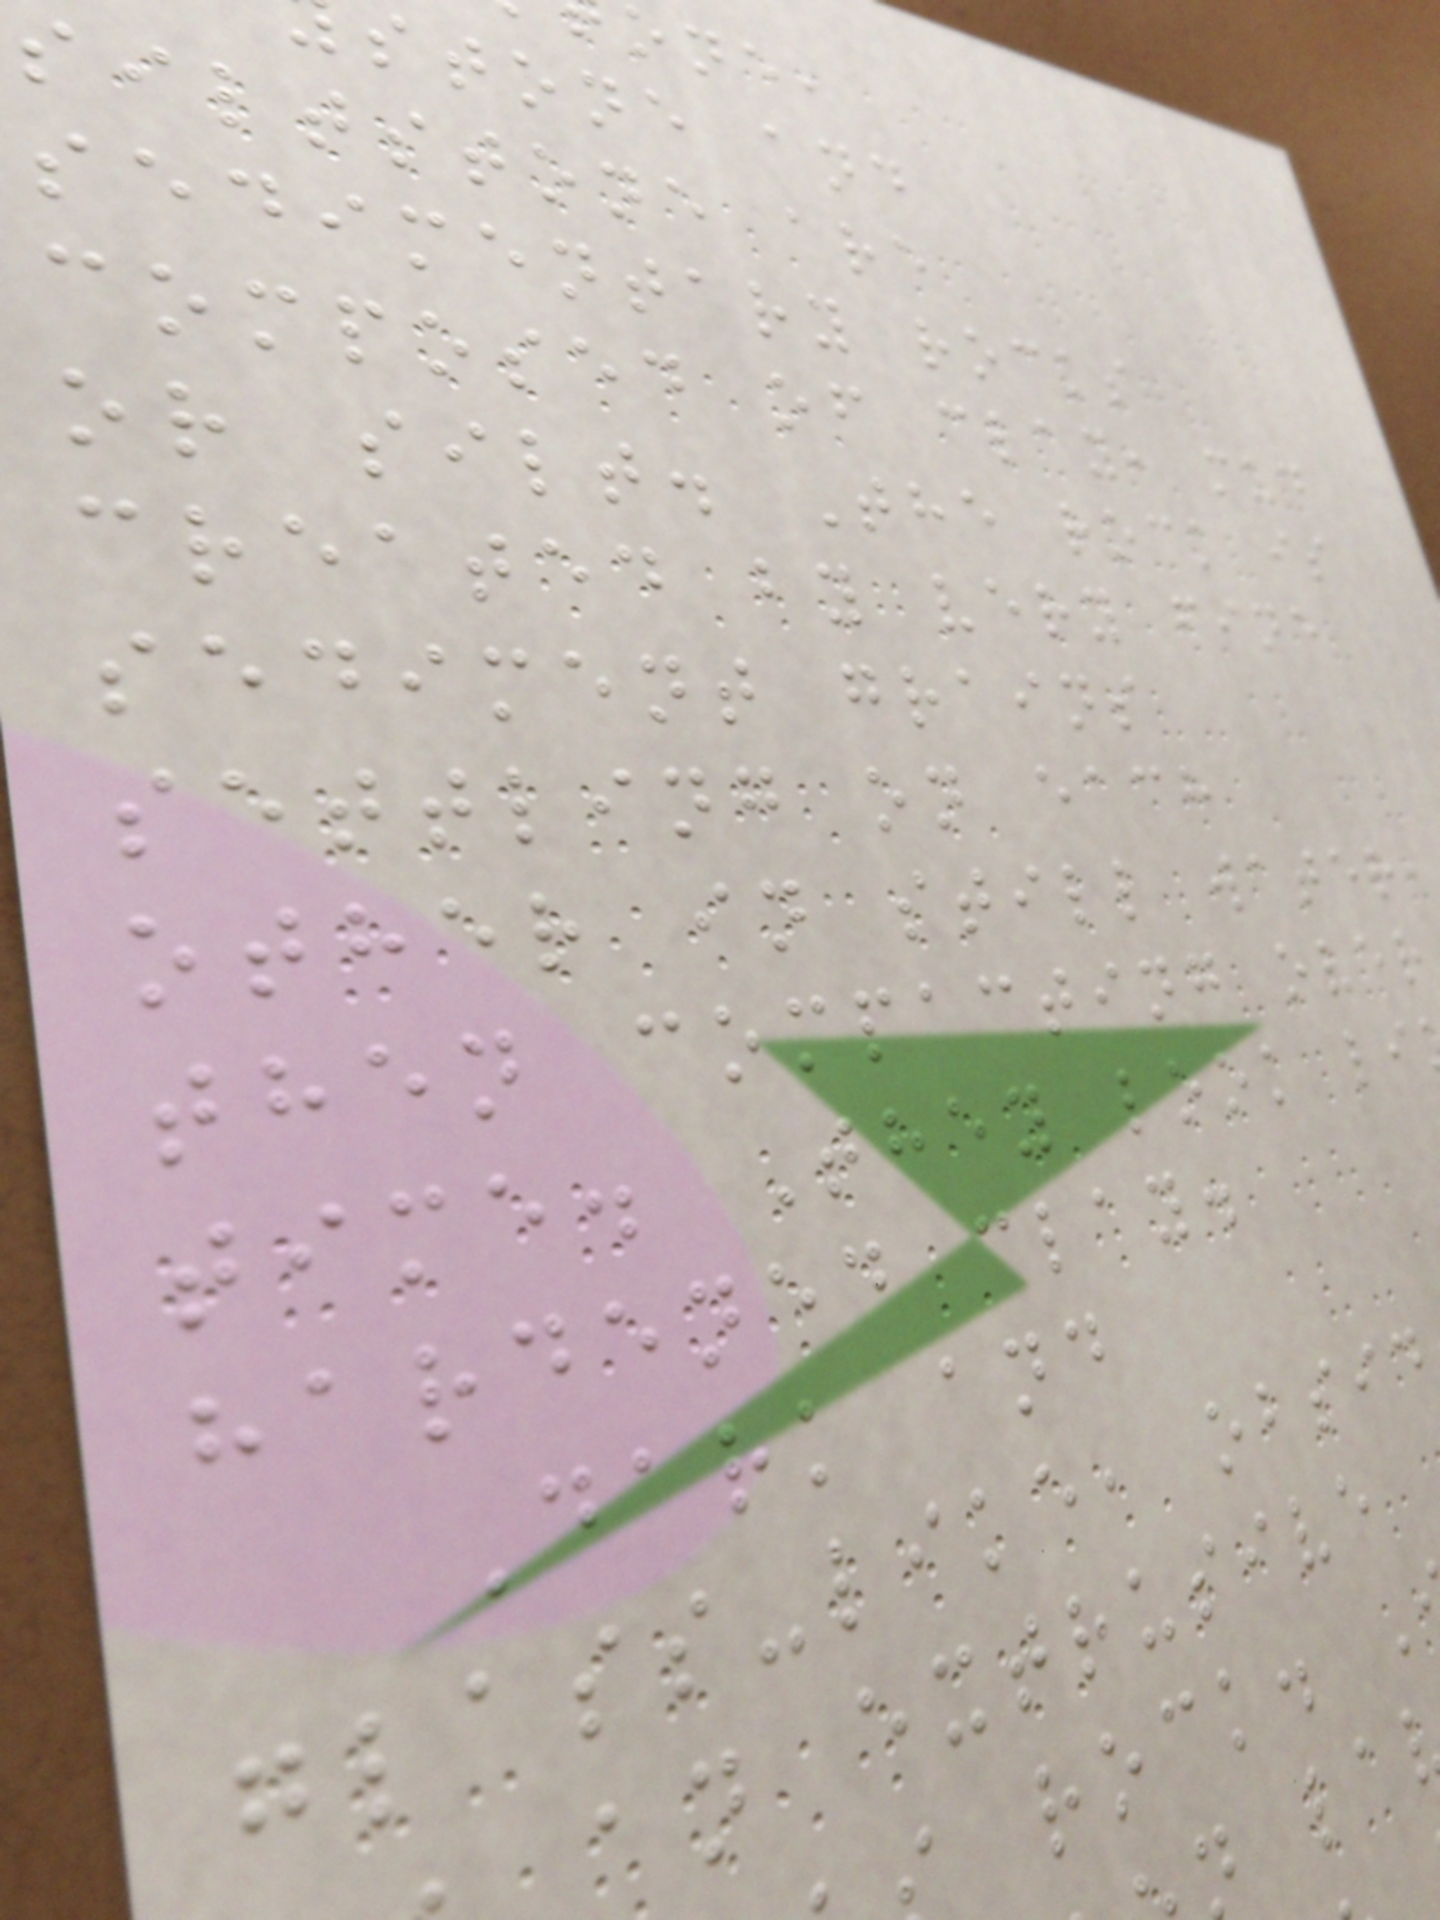one,
stone and
siltstone are
sedimentary rocks
composed of clay, mud
or silt. The rock is
created by very fine
sediment grains
settling on each
other in still water,
then compacting over
time. They look li
hardened clay.
Dark and
glass-like, obsid
an extrusive
rock.
n la
